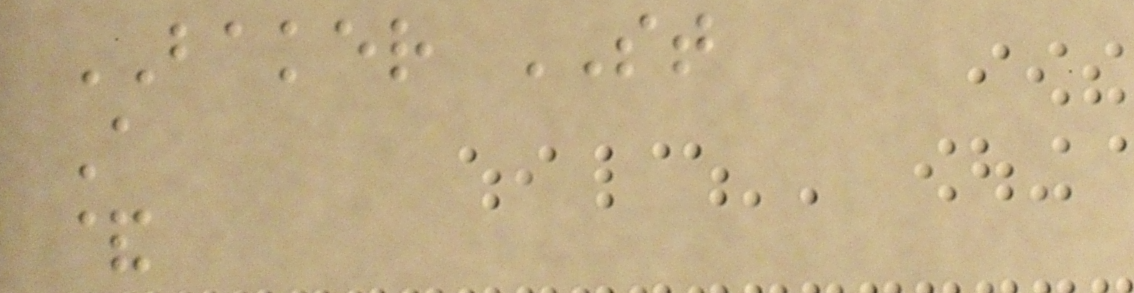BAKER ST
A
&
